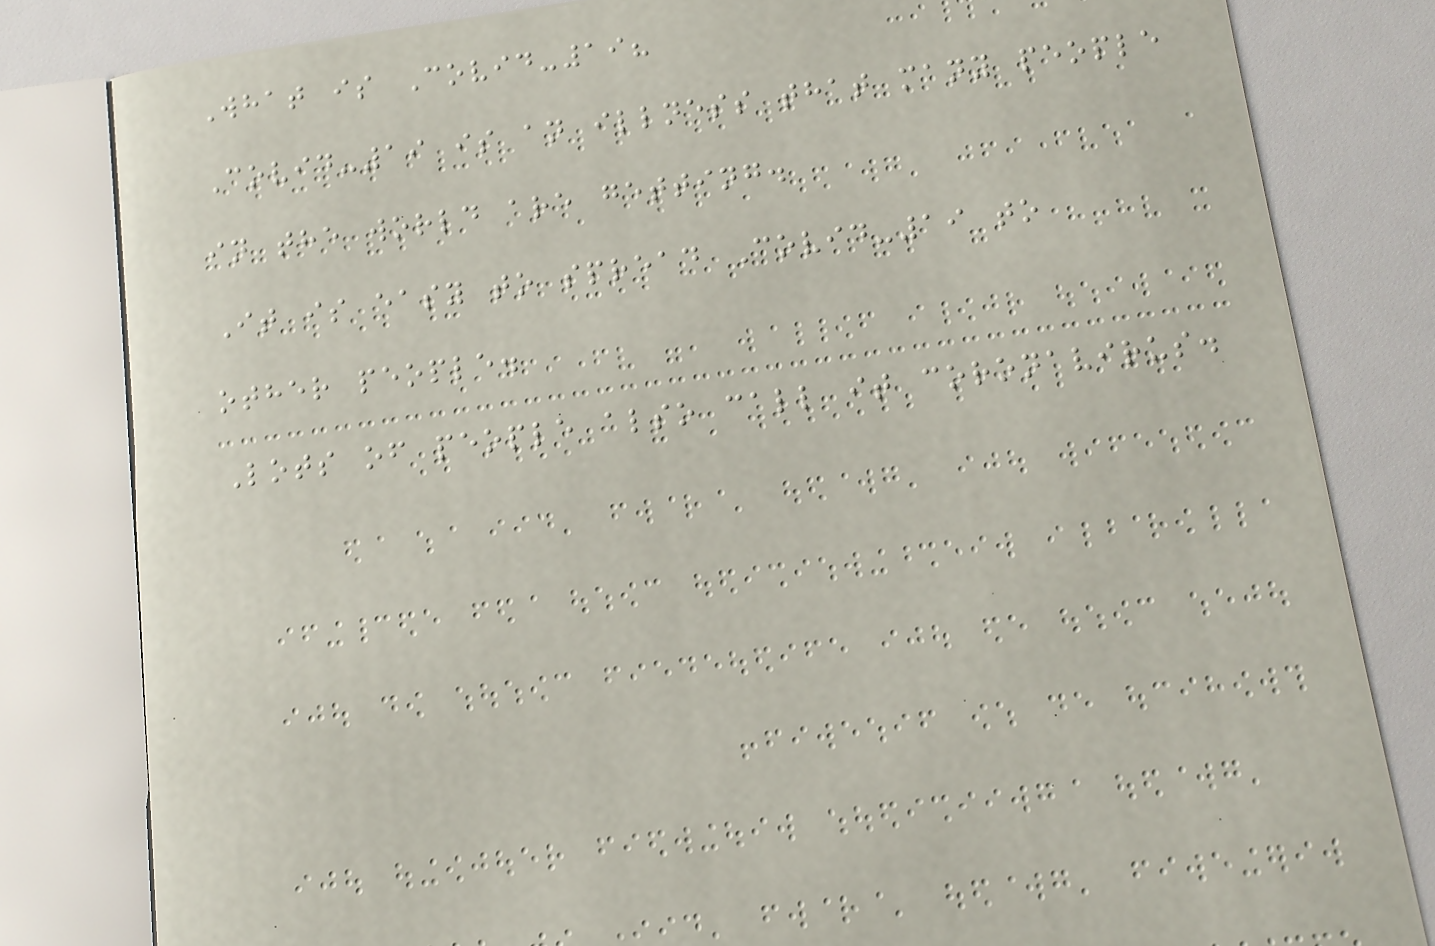What is Covid-19?
Covid-19 is an illness that many people
in the world are getting.
It is easy to spread Covid-19 to
other people.
Lots of people also call it coronavirus.
